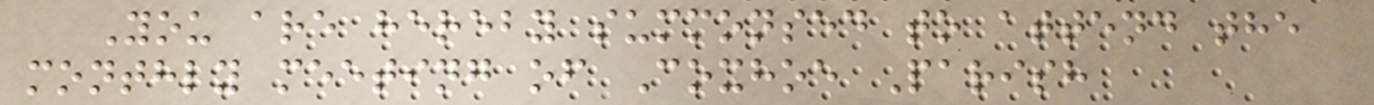You are hereby summonsed to attend the
monthly meeting of Coxhoe Parish
